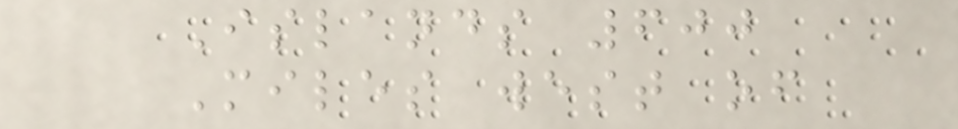Islands 600
Miles west of
